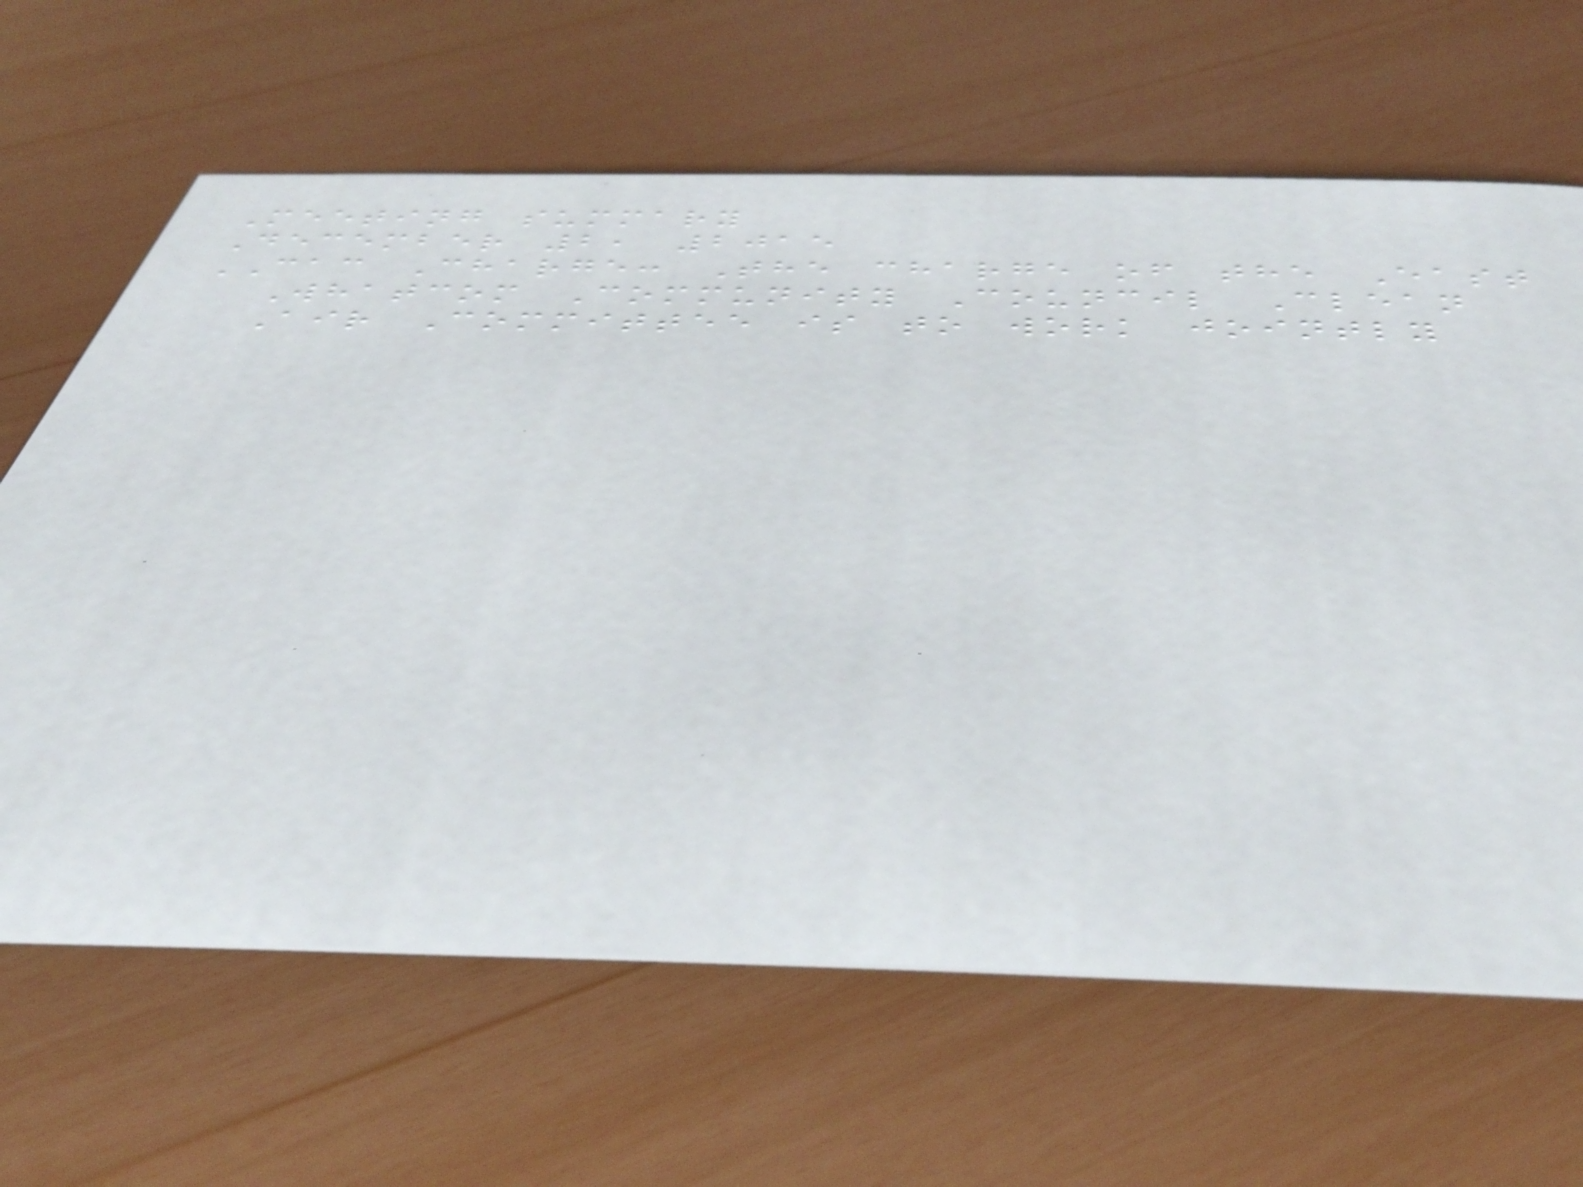Meeting summary
December 2, 2015
CAC Charge: The charge of the East
Whatcom Community Council Clean
Air Committee is to work jointly
